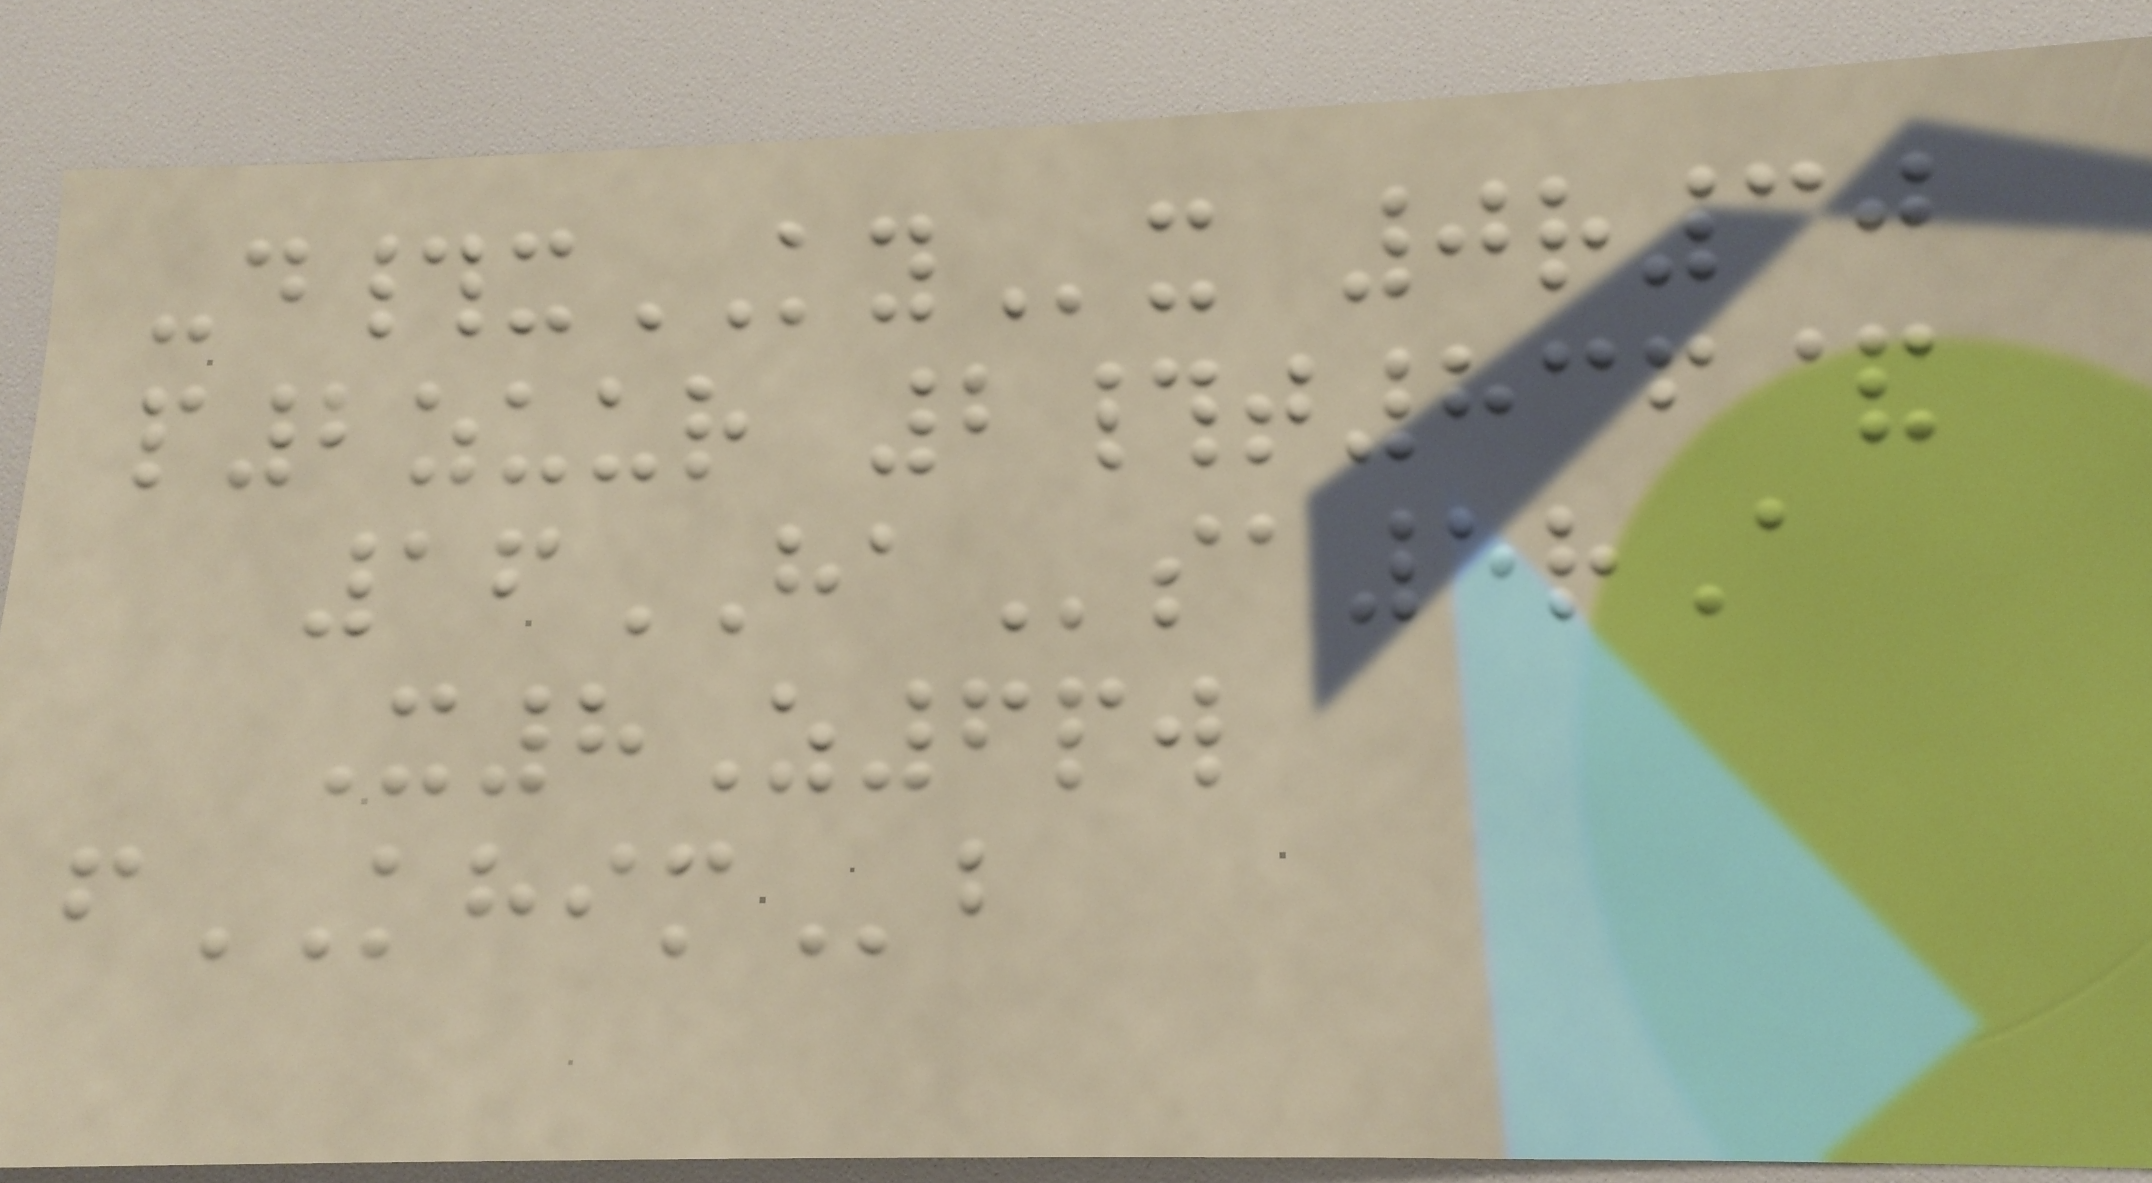-d#xKYx 0r30
p2zuur 2#t836&
16HAsa5rA
X8Z6pw
fKHIMb
